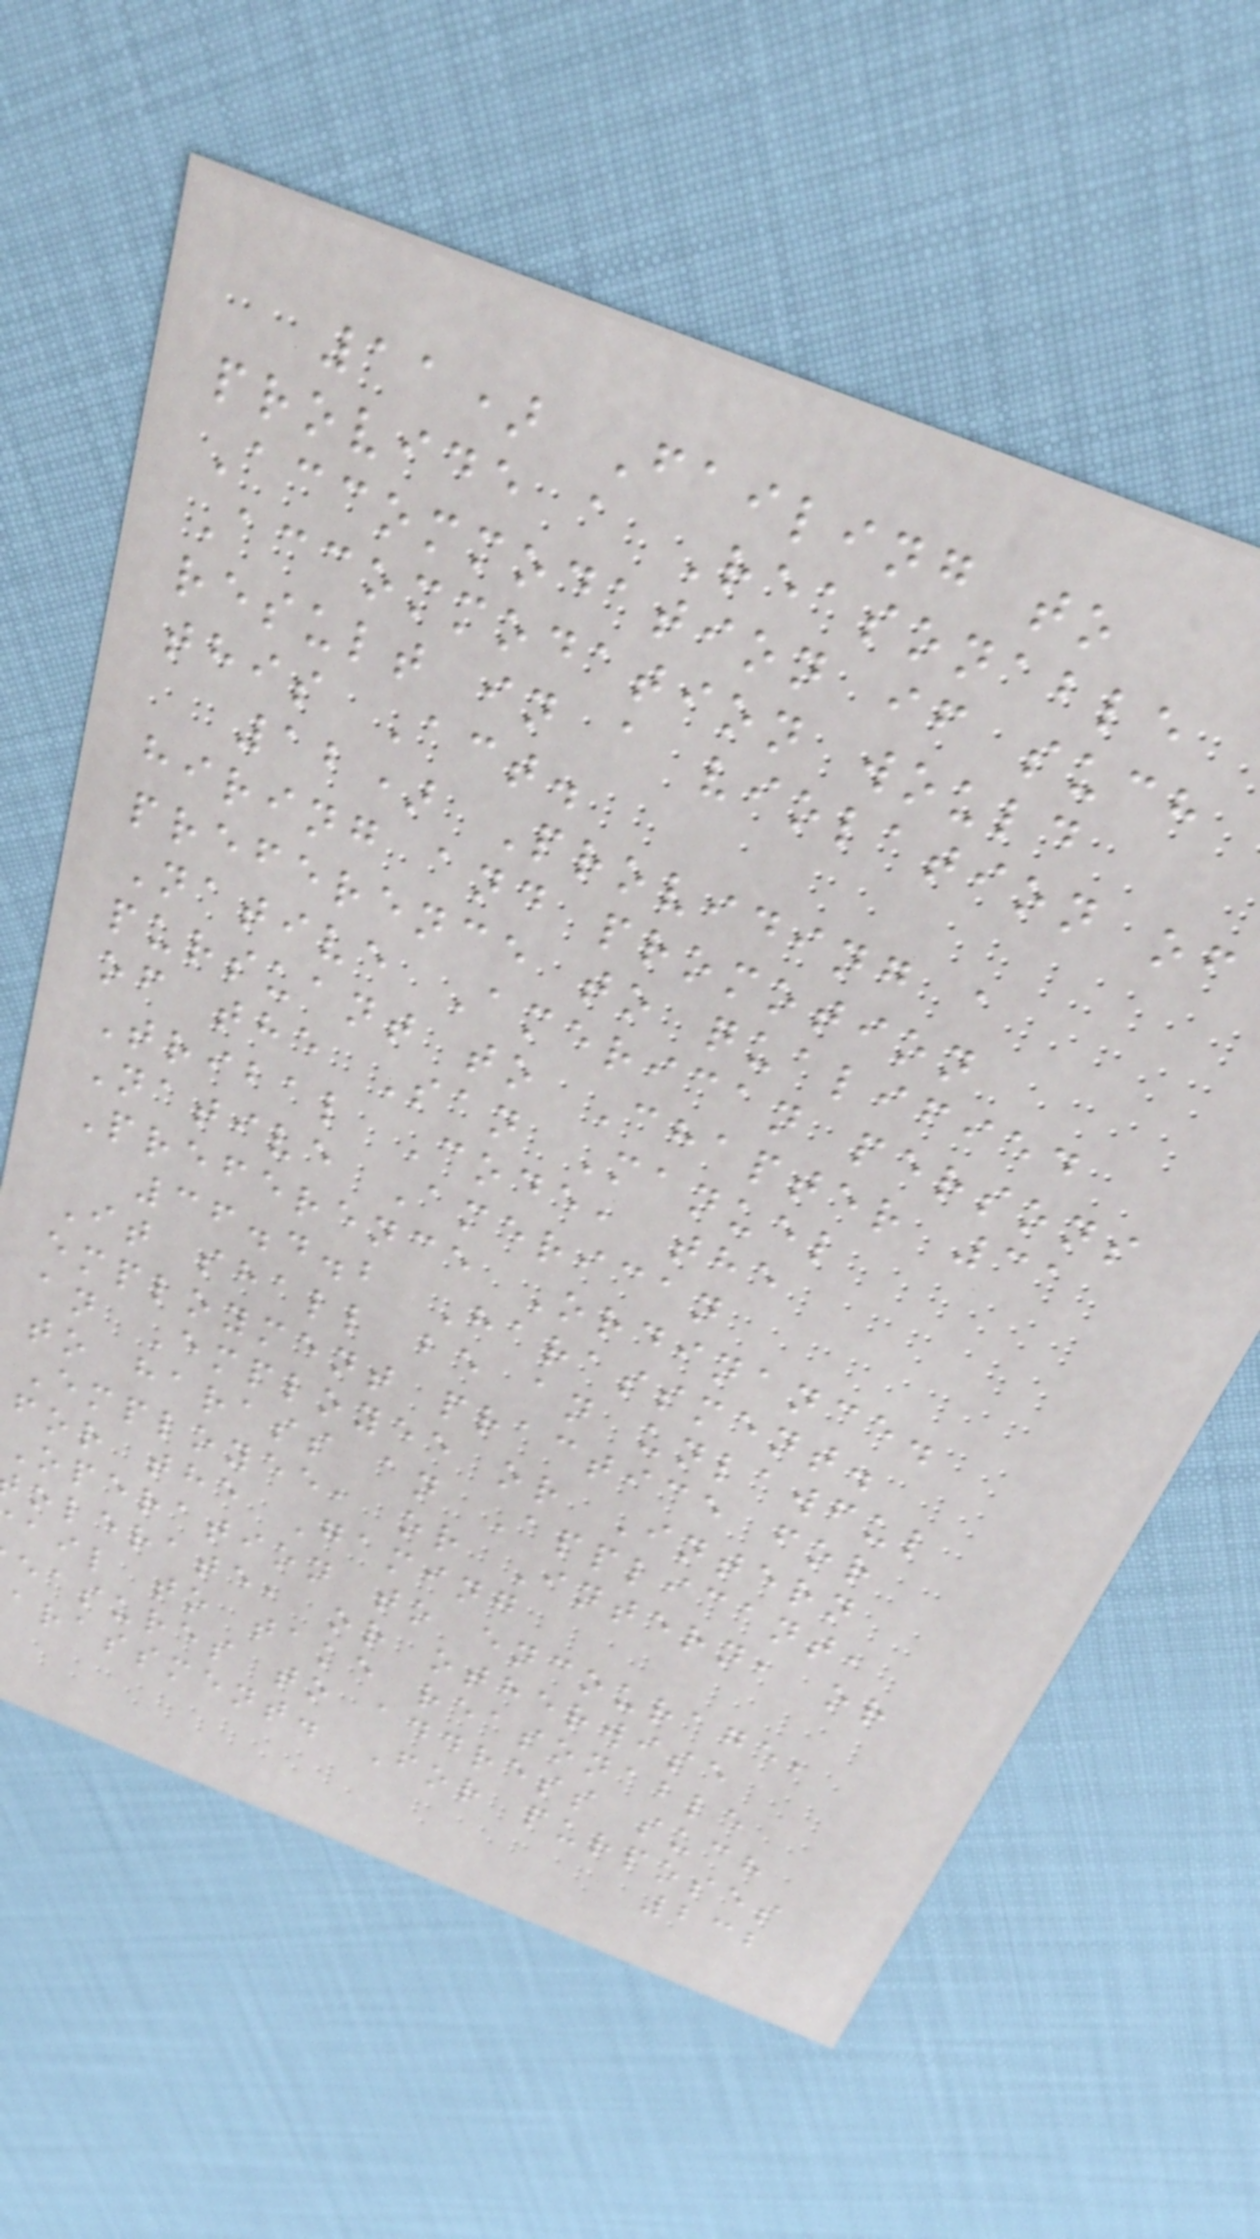11) Failing to
provide a Reasonable
Accommodation if such
Accommodation would
result in a violation of
this Act.
12) Providing a
hiring and promotion
preference to qualified
Native American persons
pursuant to Chapter 31
of the San Manuel
Tribal Code, the
Native American
Preference Ordinance.
36.4.2 Harassment.
It shall be an unlawful
employment practice for
an Employee or Intern
to harass an Applicant,
Employee, or Intern, or
for the Gaming
Operation to encourage,
olerate, or otherwise
ail to take reasonable
easures to address such
arassment. For purposes
232
